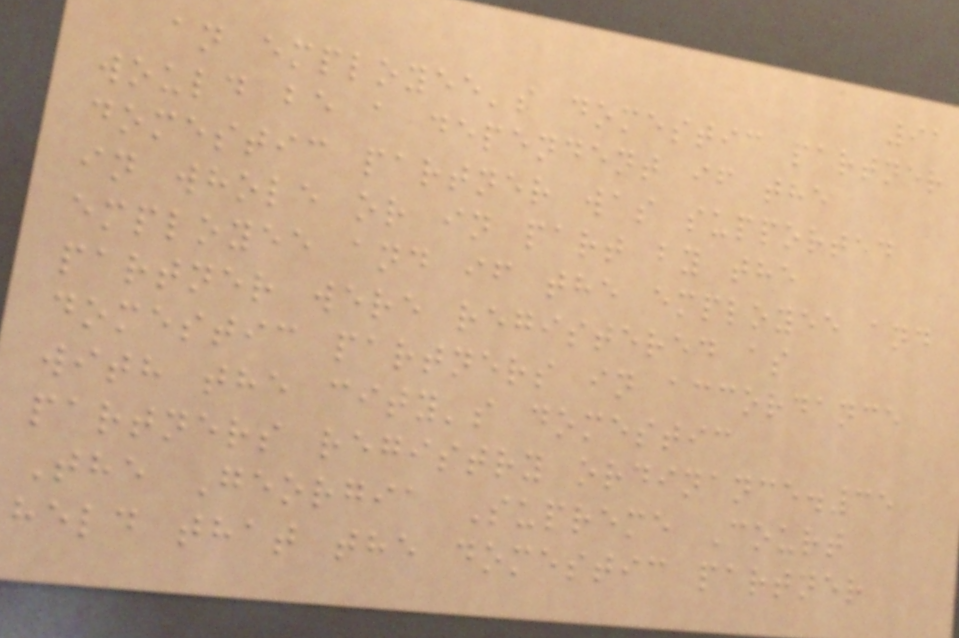91
an employee's domestic partner
would be a dependent if the
domestic partner was supported
in whole or in part by the
employee and if the employee and
partner were registered as
domestic partners in accordance
with the city's domestic
partners registry ordinance.35
The Georgia Supreme Court
held that the domestic partner
